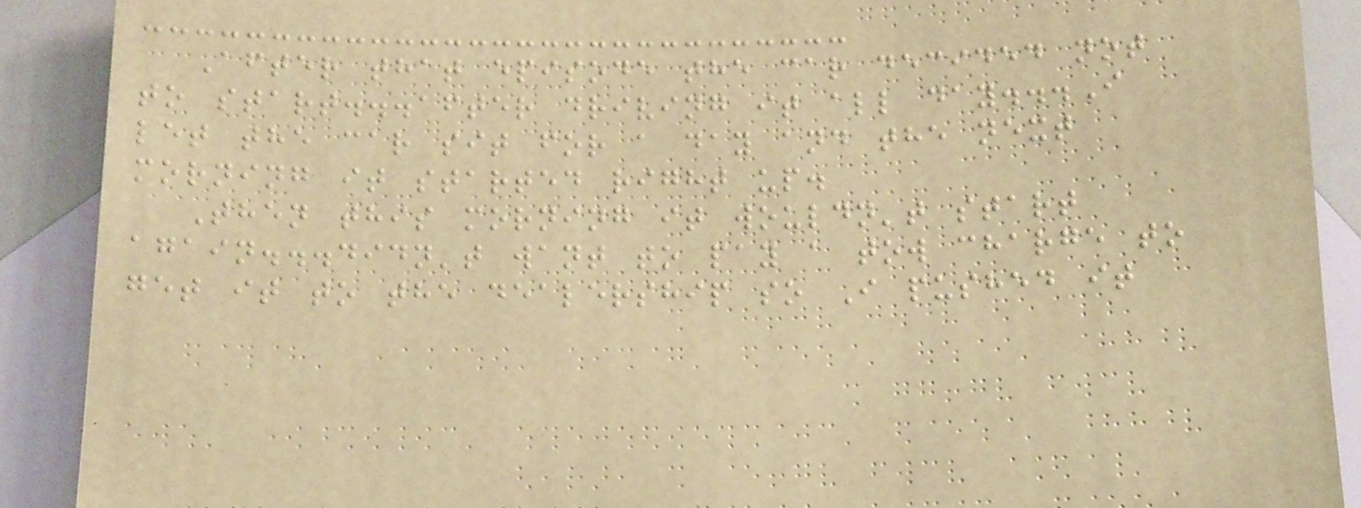After that episode the car decided not
to start...after driving it all day...I
let the car sit for a day and the next
morning it started right up.
Then this morning it wouldn't start
again...didn't want to pay a tow charge to
get it to the dealership so I pushed it
